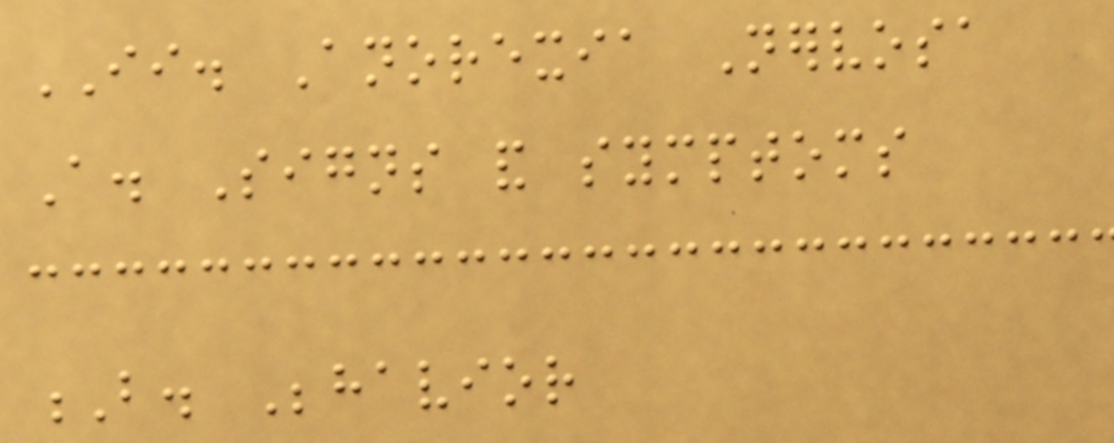II. Anorexia Nervosa
A. Signs and symptoms
B. Behavior
